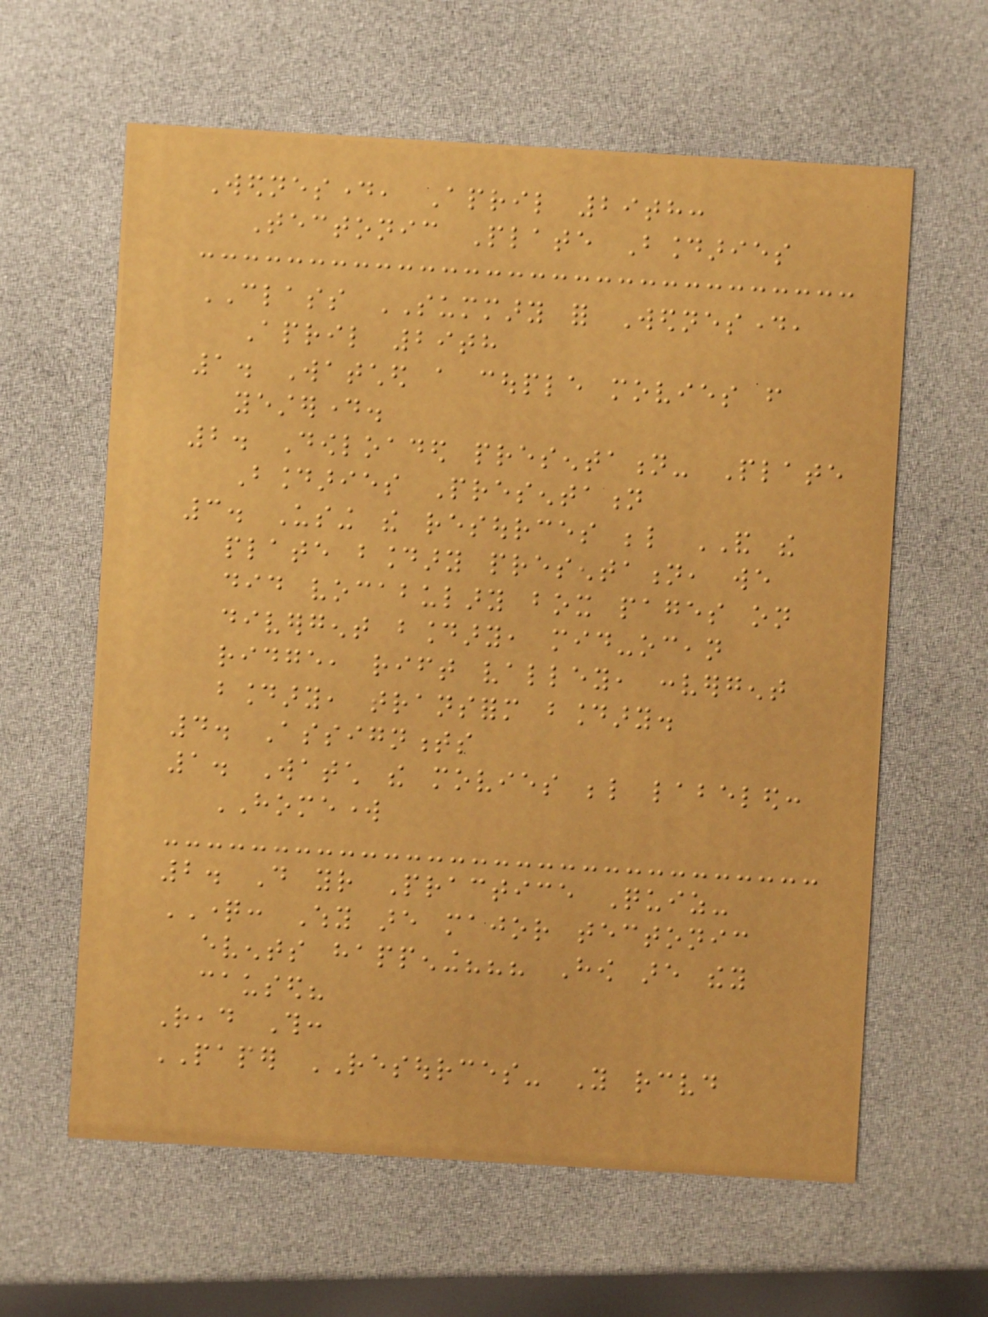Wednesday, April 29th:
Tectonic Plate Boundaries
CLASS SUMMARY for Wednesday,
April 29th
1. Watched a couple movies from
yesterday.
2. Dowloaded presentation- Plate
Boundaries Presentation
3. Using the resources below AND the
plate boundary presentation, we
did vocabulary box pages on
divergent boundary, mid-ocean
ridge, rift valley, convergent
boundary, transform boundary.
4. Assignments
1. Watch the movies below labeled:
HOMEWORK
2. Do your Practice Quiz-
QUESTION: Why are major tectonic
events happening??? How are they
caused?
Read This:
PAPER RESOURCES- You received
